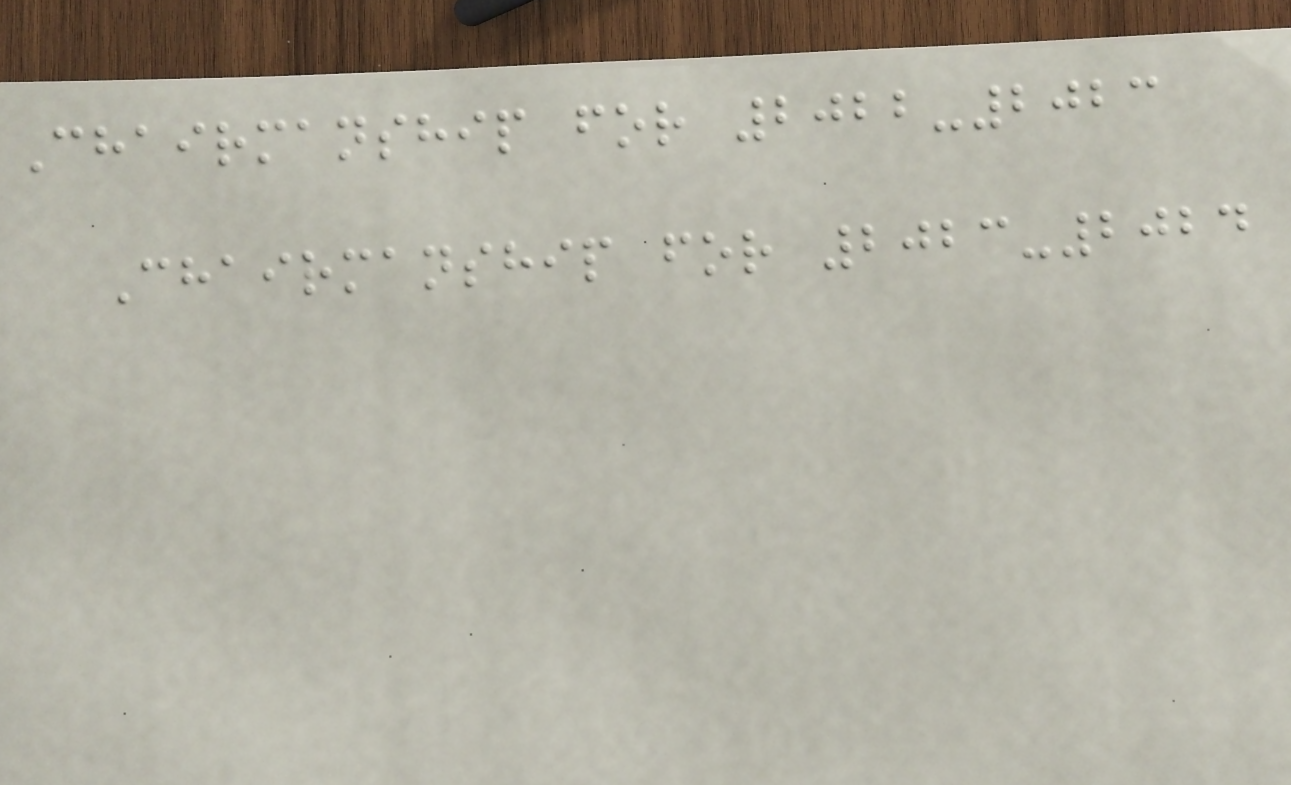Chairmanship for 2022-2023
Chairmanship for 2023-2024
